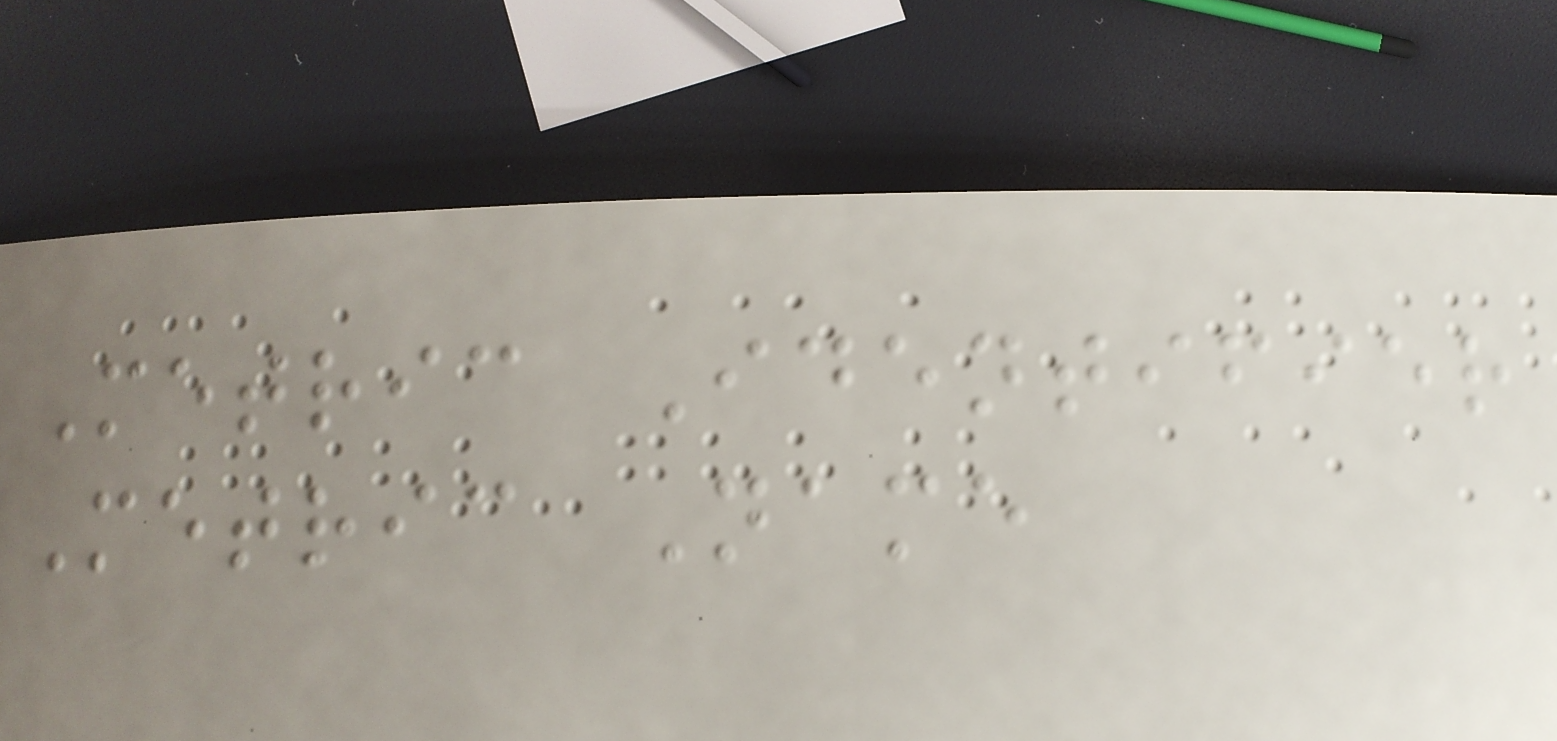Metric Identifier
Metric Name
